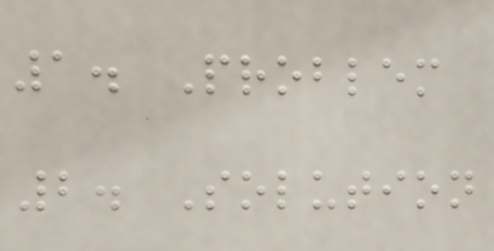1. Problem
2. Solution
